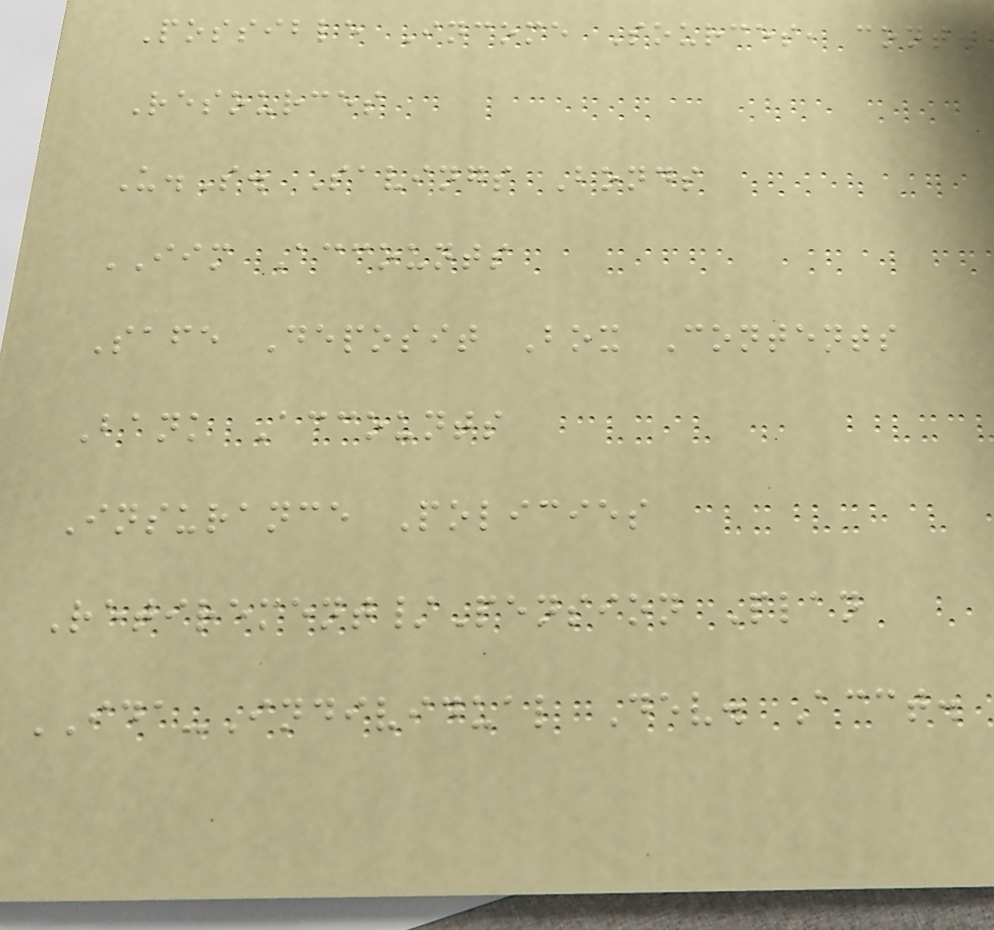Possible Income Sources, cont.
Resources
U.S. Savings Bonds
IIM Accounts
Safe Deposit Box Contents
Bank Accounts
Insurance Policies
Retirement/Pension Plan
IDA-Individual Dev. Acct.
